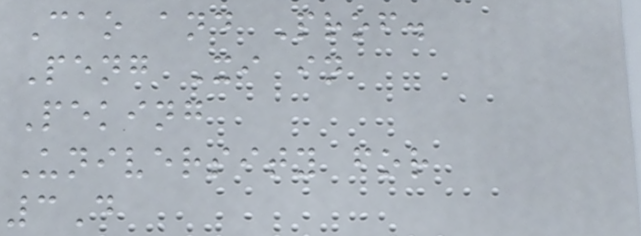Cao and Prof.
Peng Xi in
Peking
University for
3D
